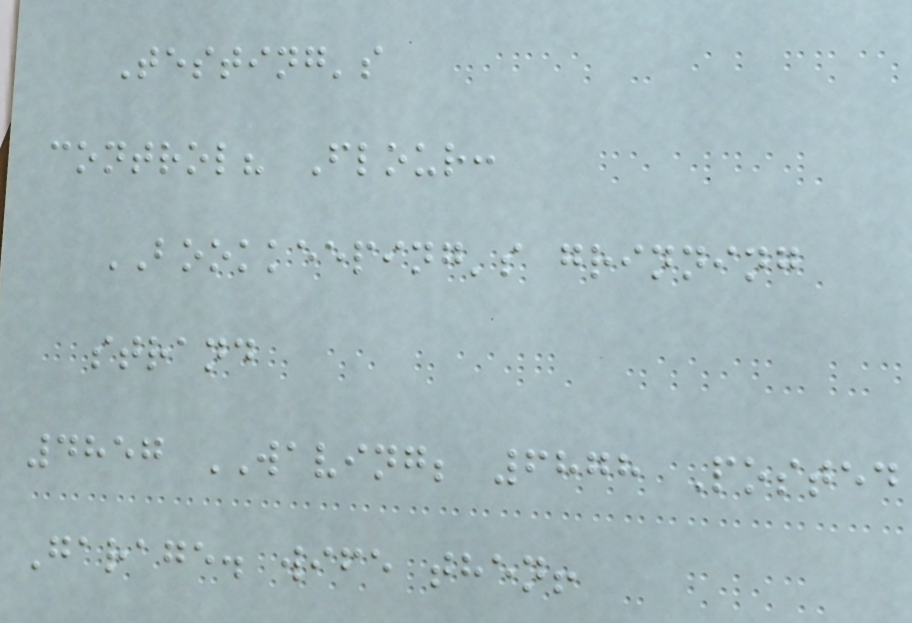Testing's
control? Flour:
BOOKKEEPING's grinning
strand
4857 WAVING; 6878 Posted
Garage. wife then!
